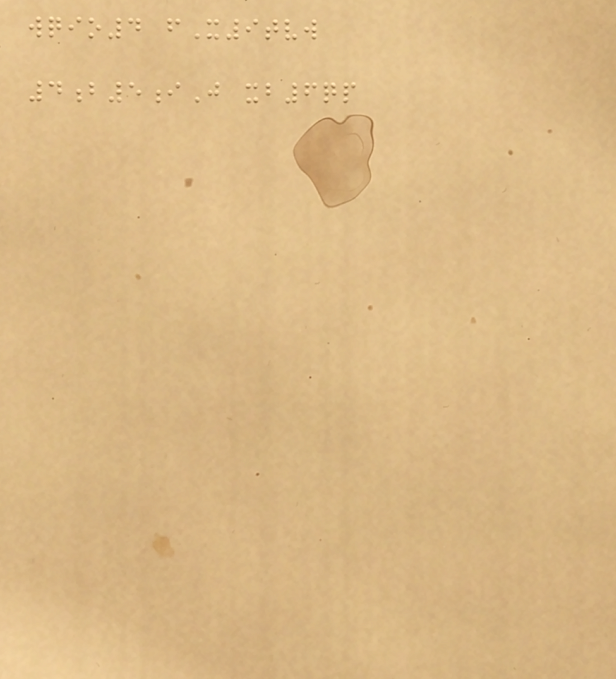wqio4 fX9tvw
4b5iJ xb6qp
